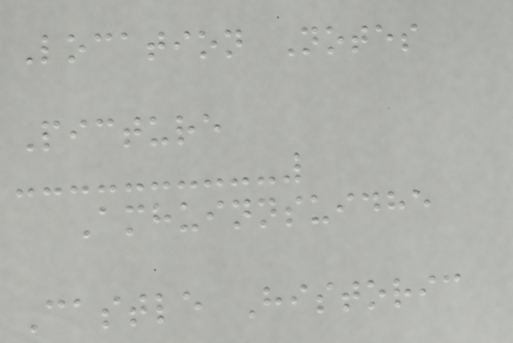Location Notes
Picture
Amhuinnsuidhe
Castle Historic
